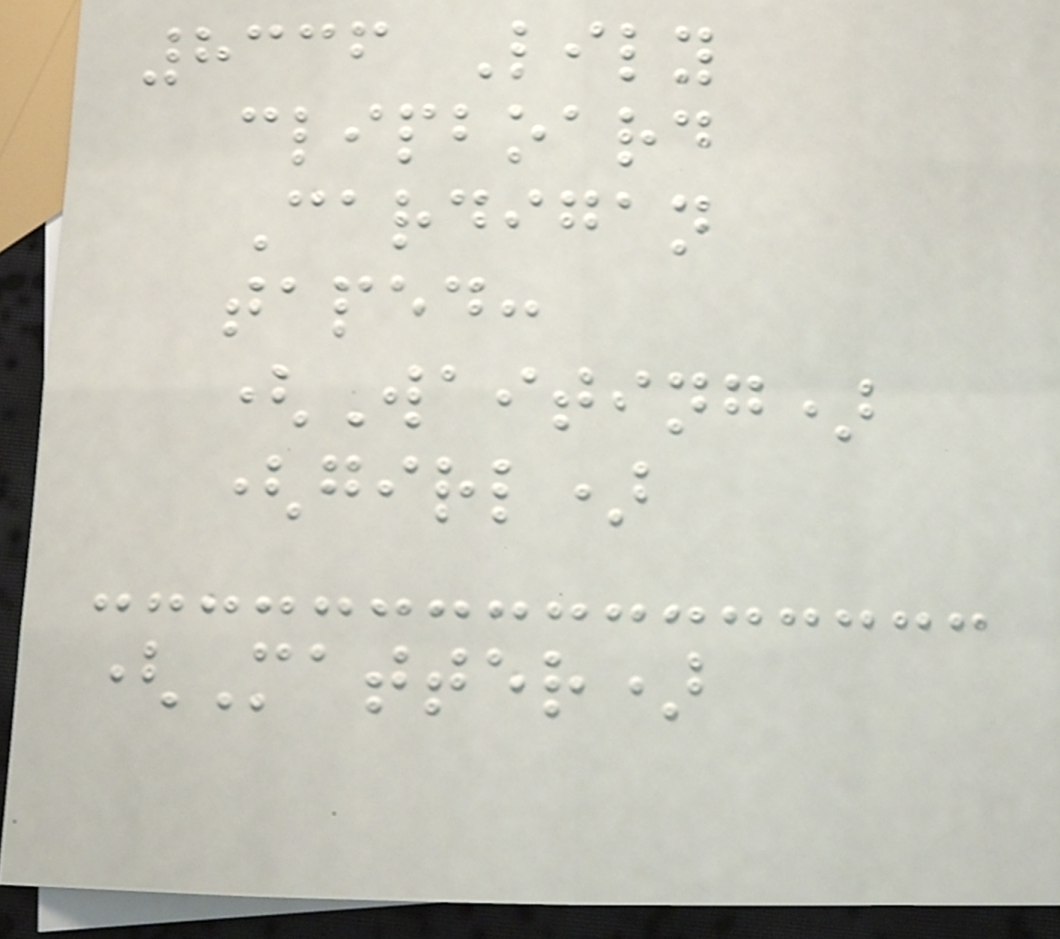8336 Lily
clipboard
Cardigan
taped:
(Waiting)
(girl)
(Matter)
